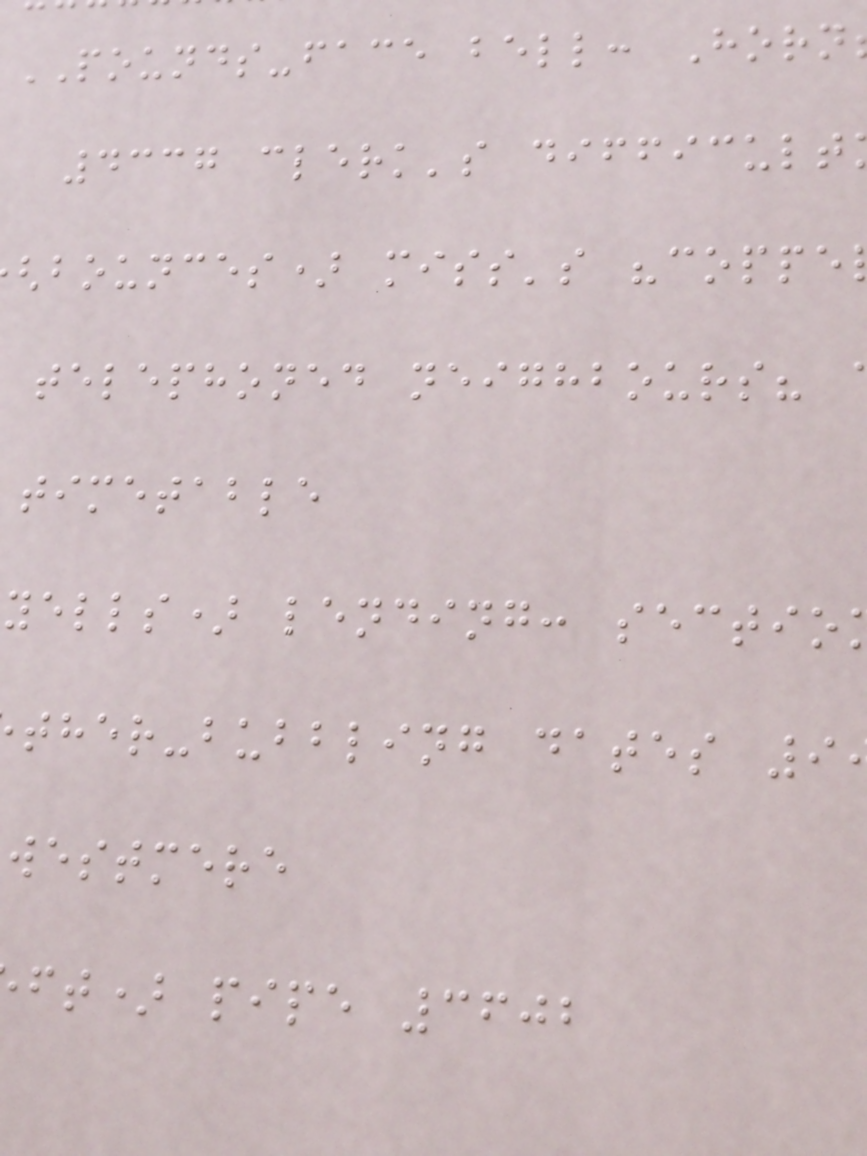POUNDS-face bell: Horn
4337 clerk's difficult
bounces) miss's "coppe
telephoned neighbours?
timetable
yells) lending: sectio
ther-bubbling dates 9
westmere
ft) pipe 3602
